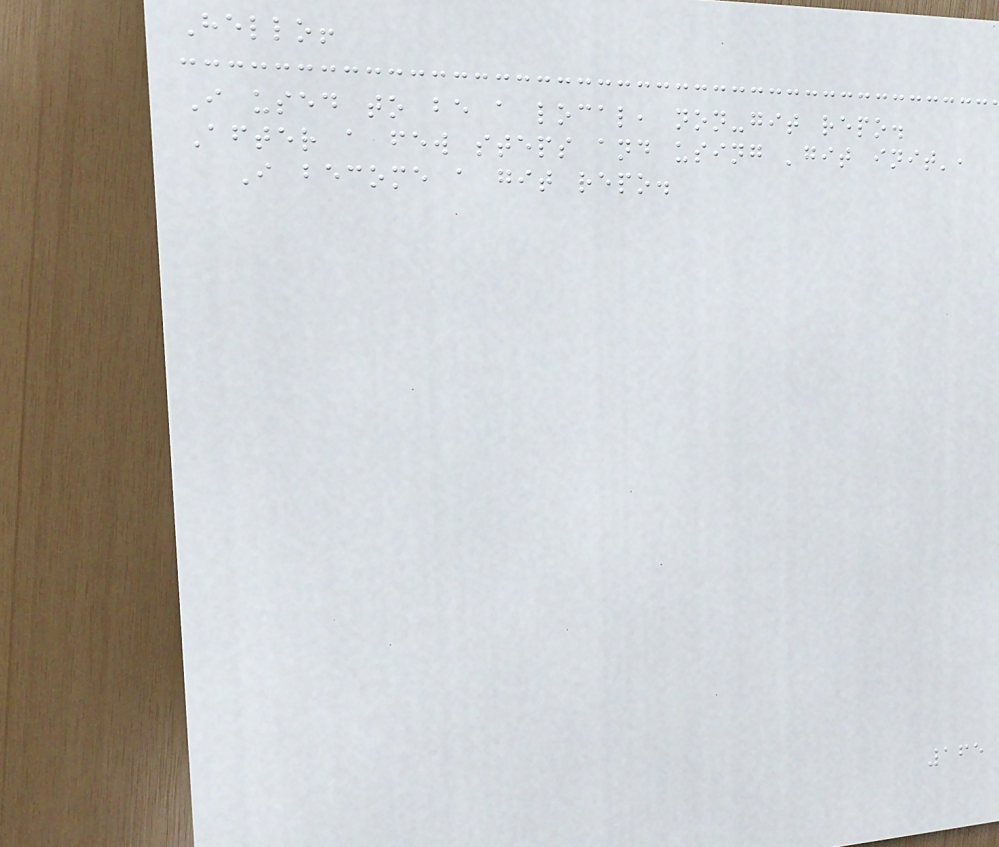Hello!
I used to be a local, non-git repo.
After a few steps and using 'git init',
I become a git repo.
165
